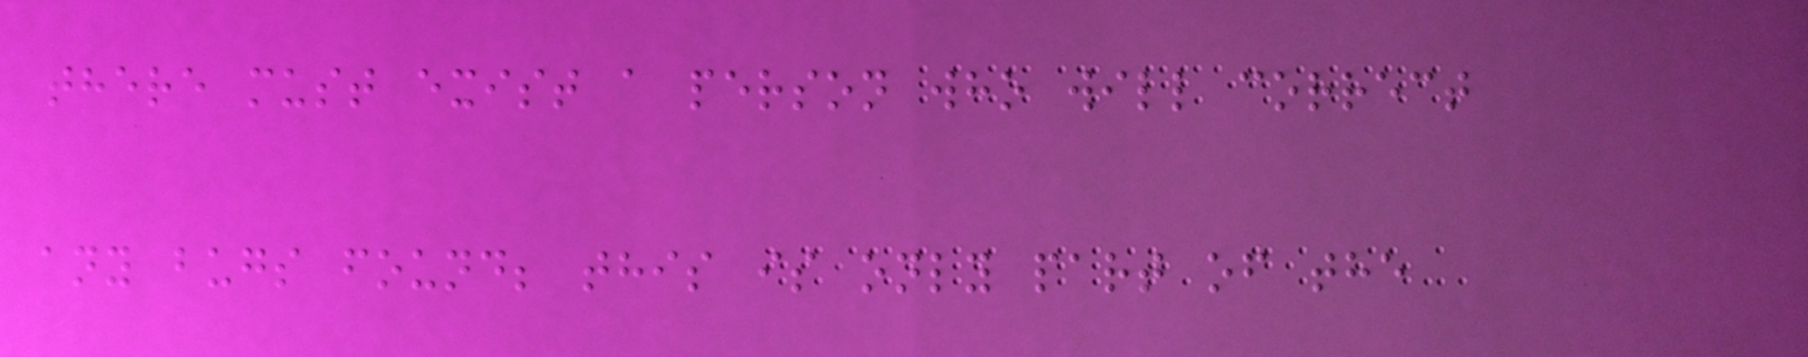there must exist a person who will correct
any bugs found; this is only part of the
